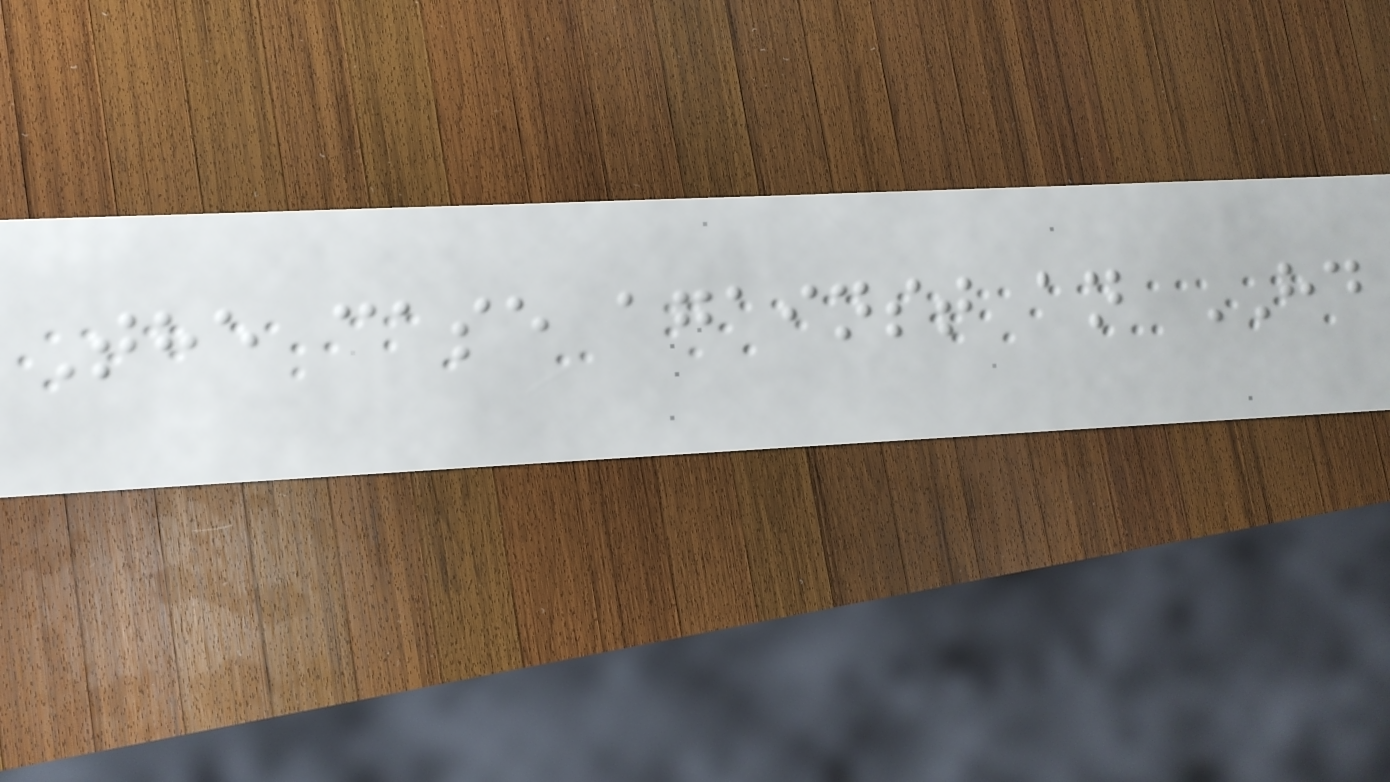The case against an HD
